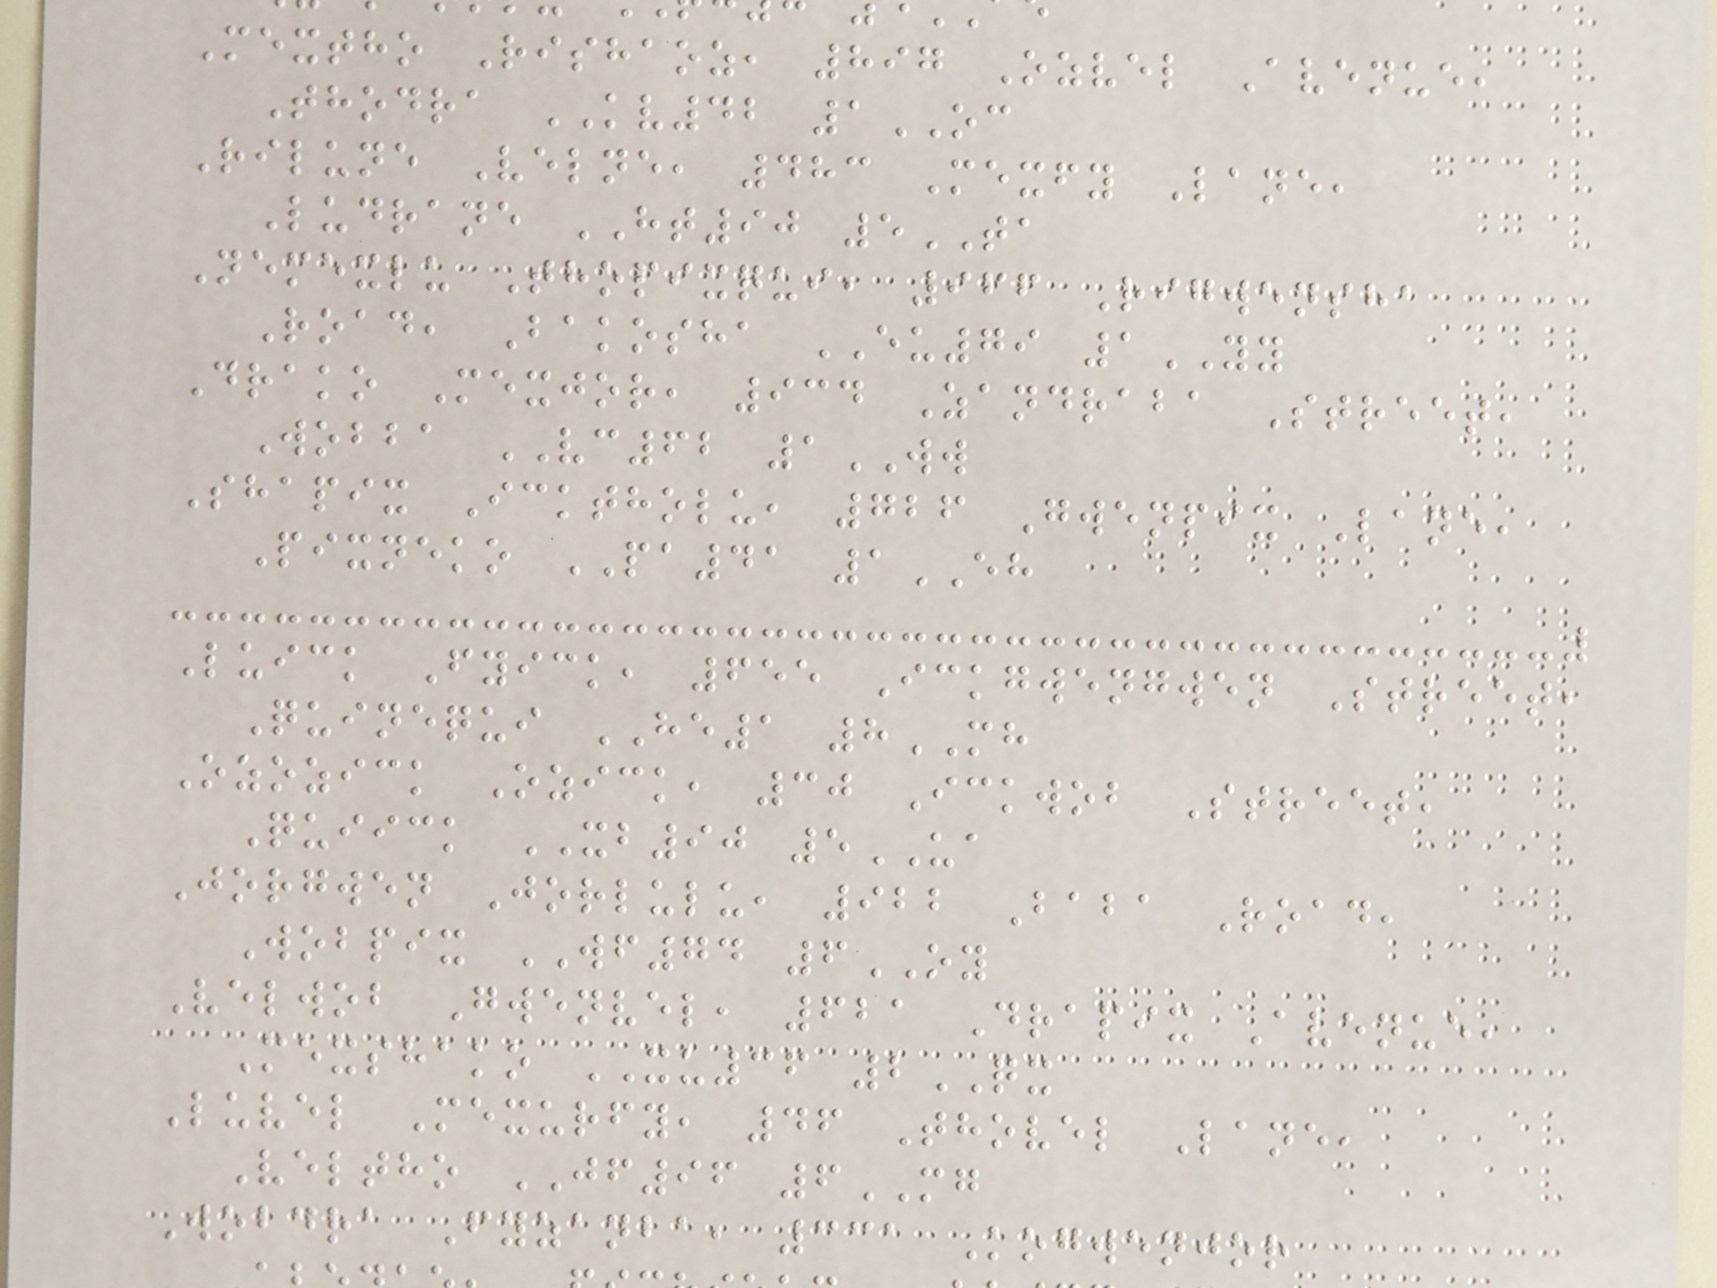Mextho Rishaoz, 897 Ozvel Avenue,
Thodra KV42 1OC
Rilune Velne, 483 Mexfy Lane,
Ludrane HT90 5TA
Nemexlu Thopixqui, 966 Rigwensha
Road, Bakosha EU79 1YY
Drako Mexjor, 934 Zandraba Street,
Wobba VC62 1WW
Shapix Icktholu, 726 Gwenpix Lane,
Pixneko PA41 1EH
Luick Fyick, 655 Ickgwengwen Street,
Quinequi HE1 8MH
Ozozick Ozick, 30 Ickwob Street,
Quiick XB90 5UA
Jorgwen Jorlulu, 922 Baba Road,
Wobpix WF74 6OY
Velwob Gwenvel, 621 Drapix Avenue,
Mexshako XU36 2QX
Luvel Mexurfy, 46 Thovel Lane,
Veltho JF96 6MG
Wobdra Fyzanba, 331 Kogwenjor
